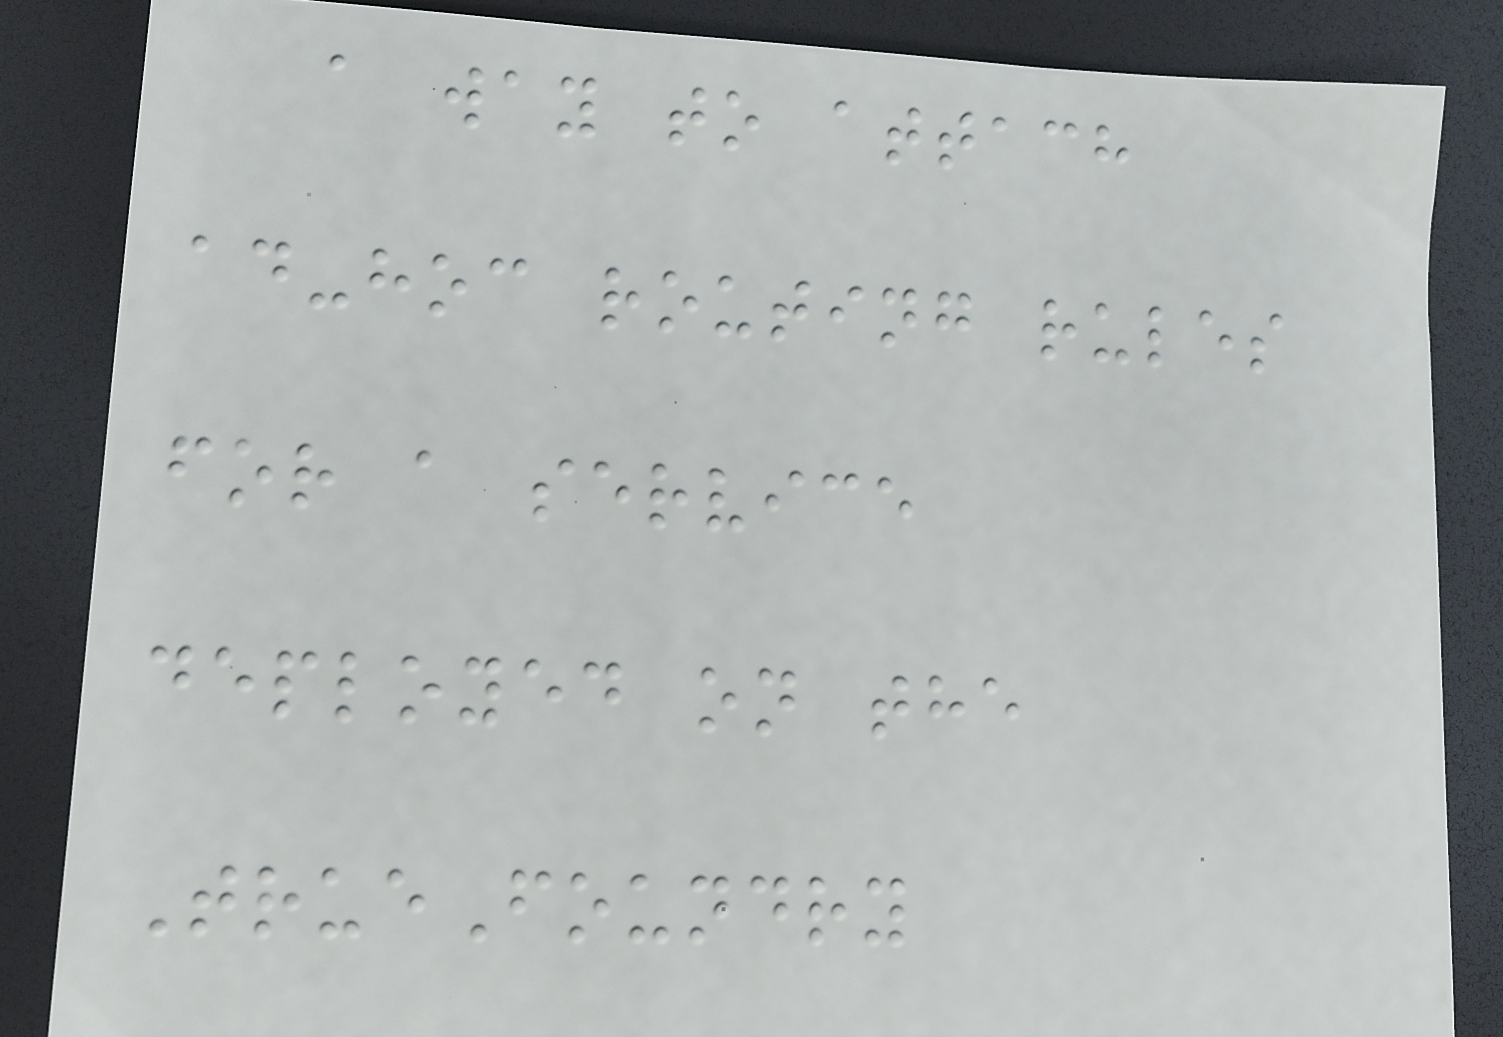a way to attach
ad-hoc routing rules
for a service
deployed on the
TrueFoundry
